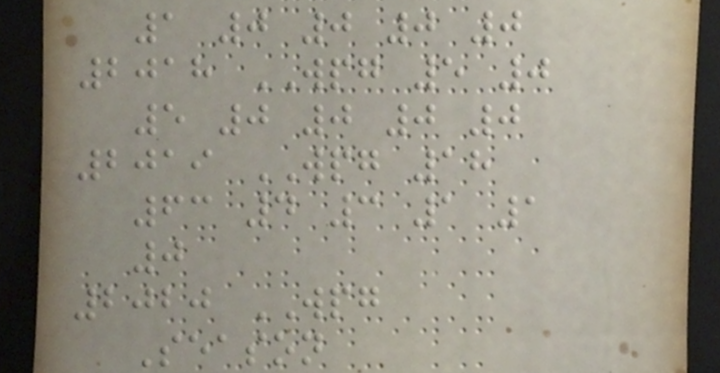1 0 0 0 0
2018 WPG 5 0
5 0 0 0 0
2019 WPG 18
63 4 3 1 1
0
2020 WPG
Season
